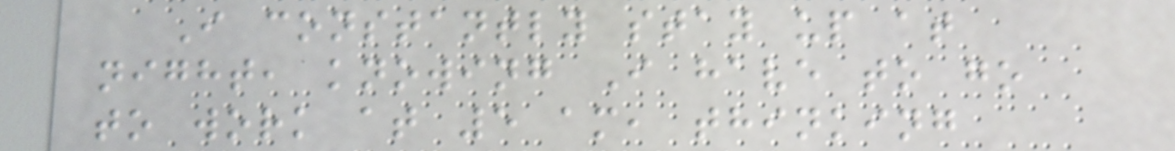I constantly stay up at
night, knowing I have to go
to work at 5 am, thinking
